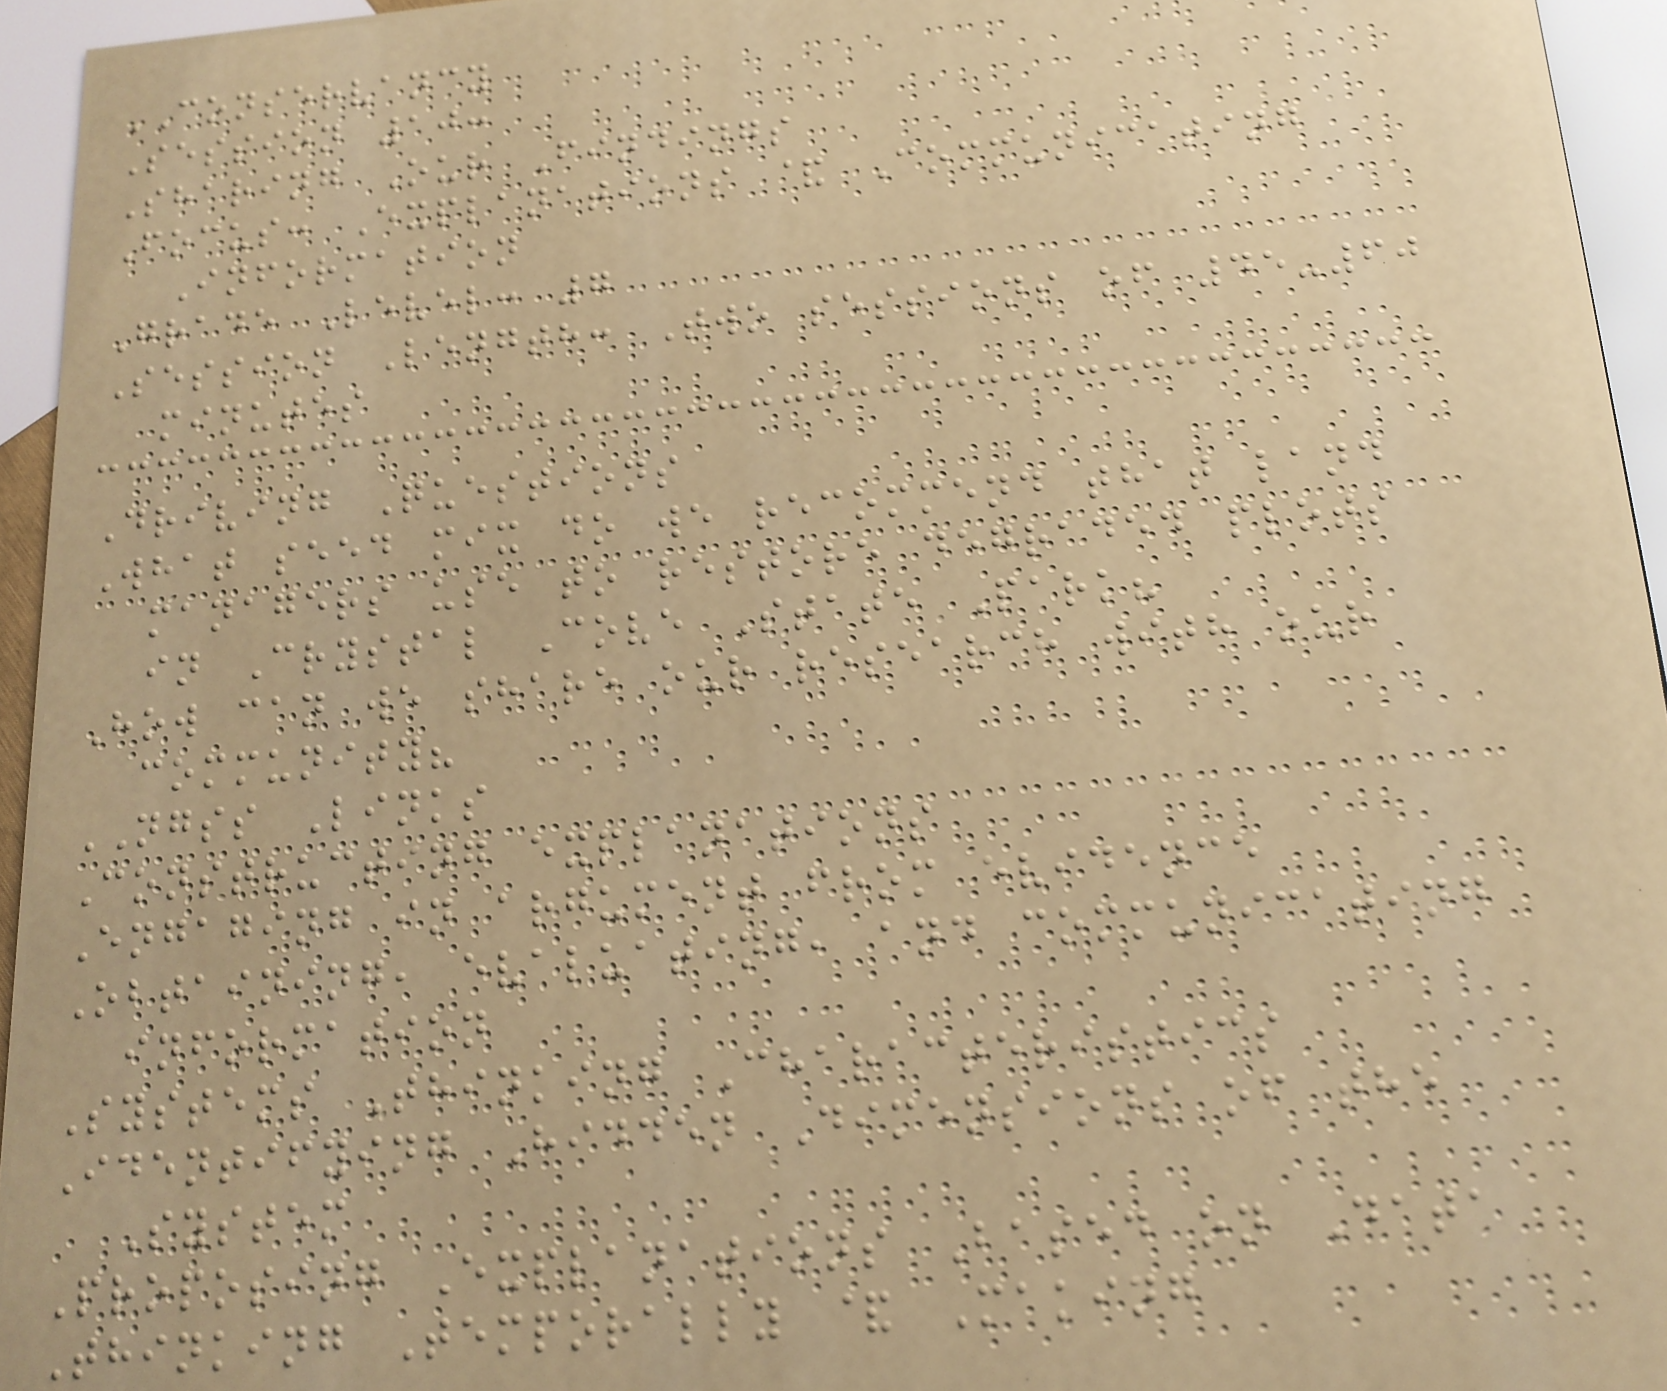CONSERVANCY
Session 10:
Sharing Our Findings
Focus: Explanations & Communicating
Information
Grade Level: 7
Session Length: Two sessions of 45-60
minutes
Driving Questions
What seed mix do we recommend that land
managers use to restore degraded plots
in Crystal Cove State Park?
How can we share our research with our
community?
NGSS Links
Constructing explanations
Engaging in argument from evidence
Obtaining, evaluating, and communicating
information
Systems Thinking Characteristics
Identifying Hidden Dimensions of the
System
Proposing Explanations Based on Data
Thinking Temporally & Making
